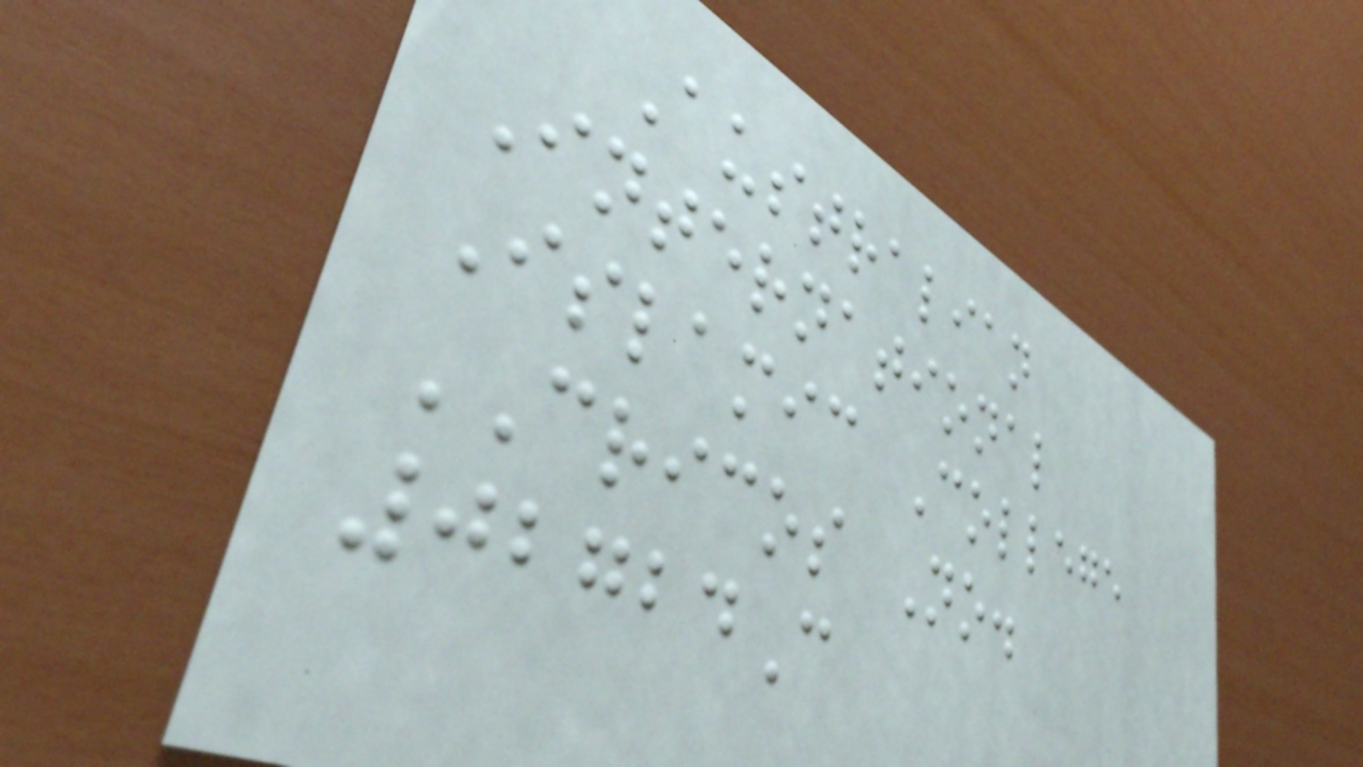Australian
International
Islamic College
CRICOS No.
02724C
